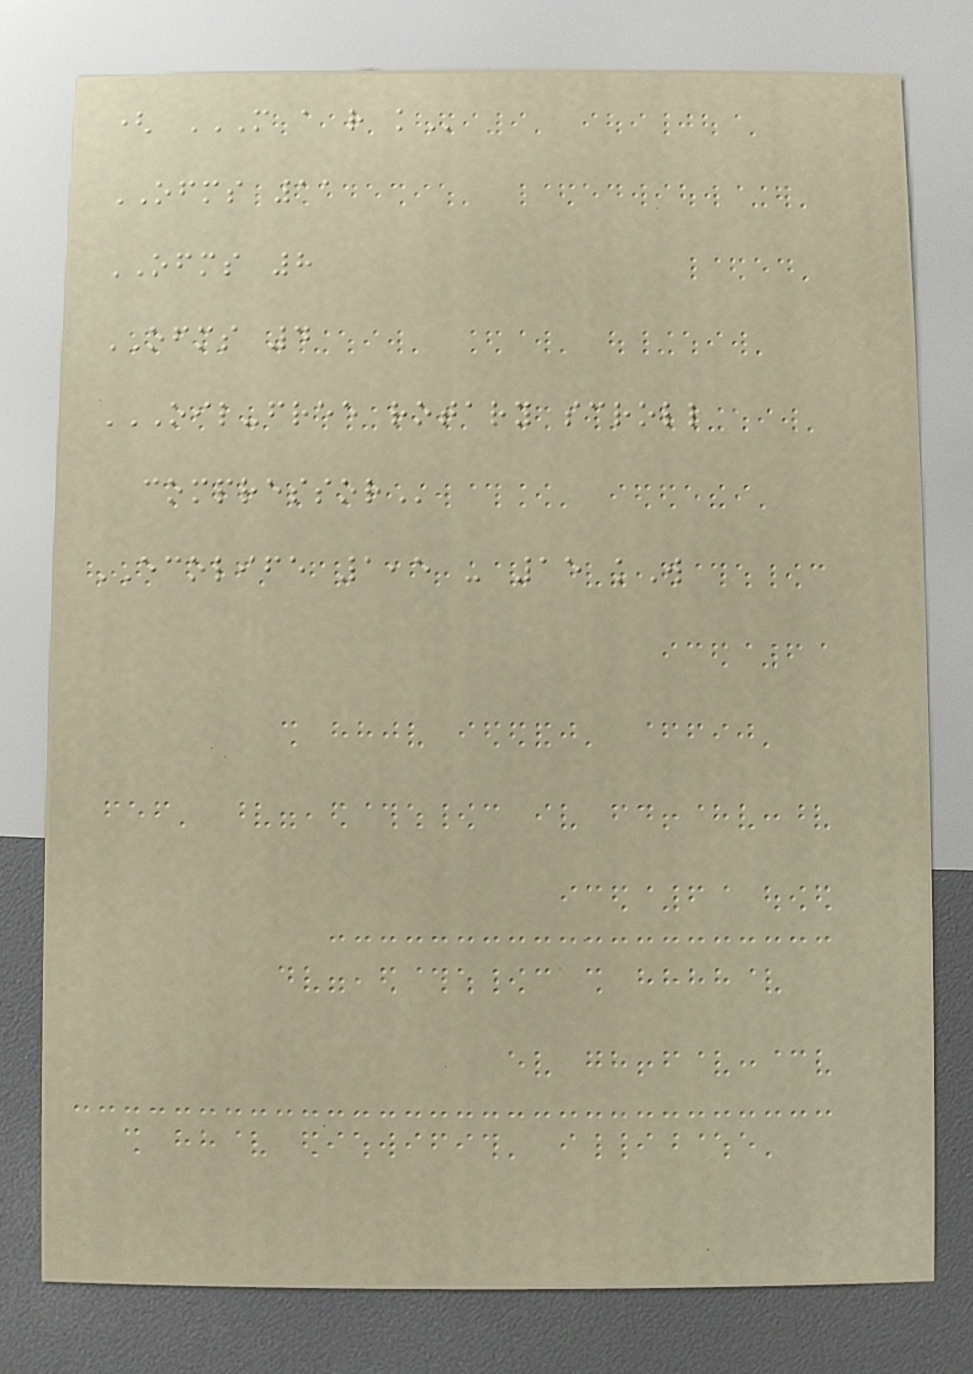( M A R K
OFMS 11
OFMS 8
OFMS 4
OIL-FREE ROTARY SCROLL
COMPRESSOR
ECOLIFE 1,5 - 15 kW
